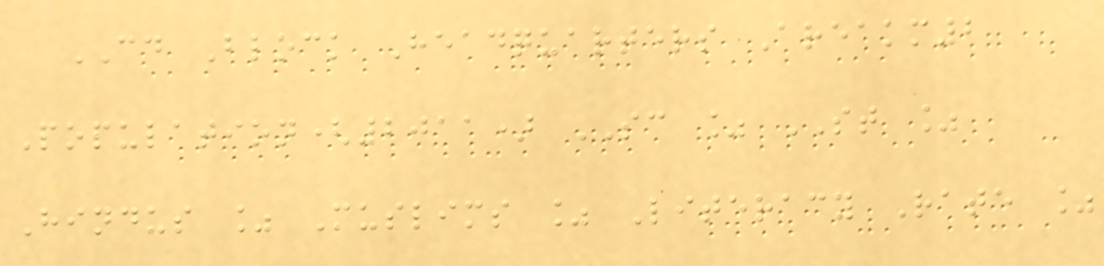CD Block Headquarters Areakm2
Population(2011) SC % ST %
Hindus % Muslims % Literacy Rate %
